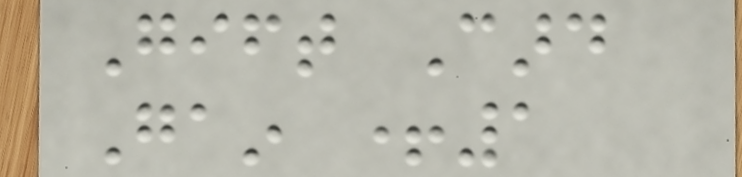Gift Card
Gain +1
